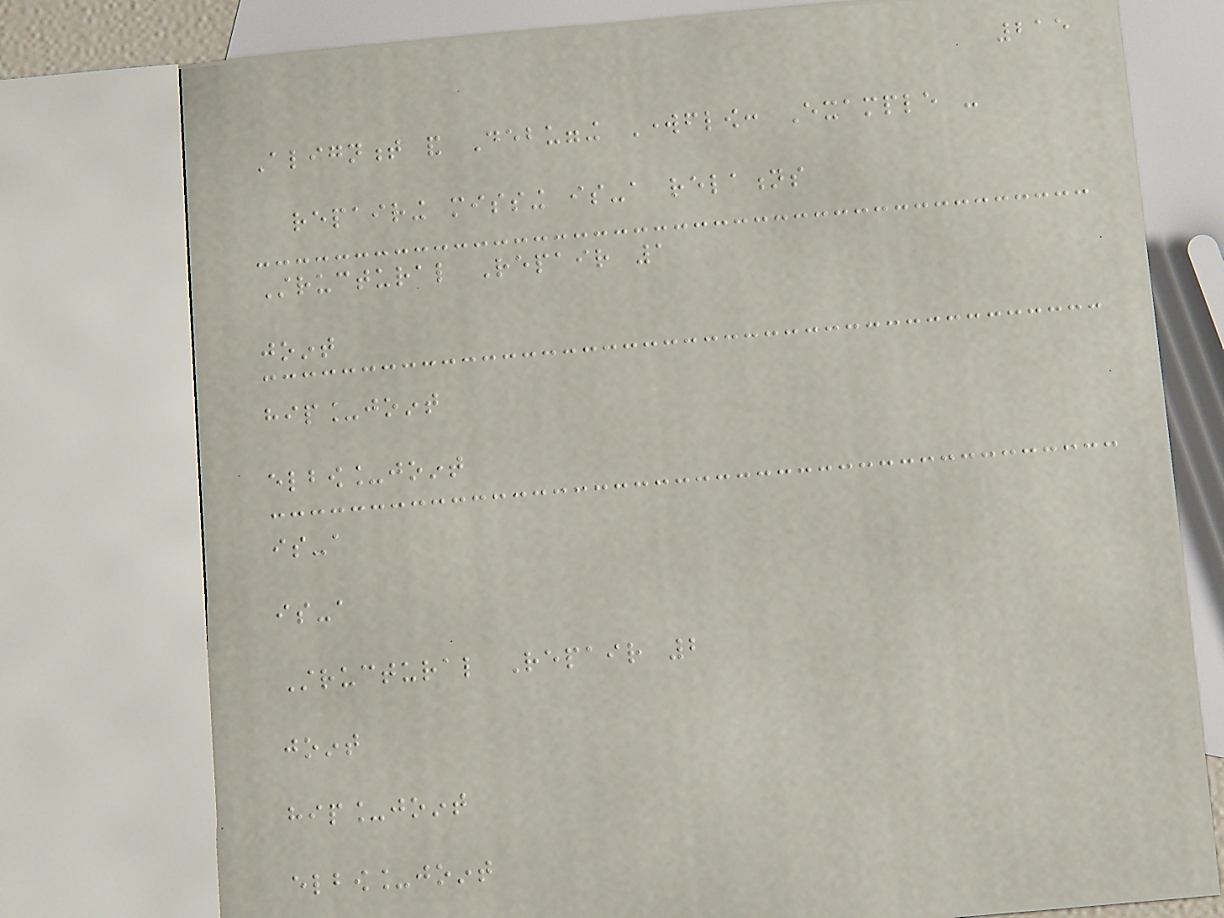215
Alignment and Debugging Workflow: Example -
repairing missing is-a relations
Structural Repair 1
joint
hip_joint
elbow_joint
is-a
is-a
Structural Repair 2
joint
hip_joint
elbow_joint
